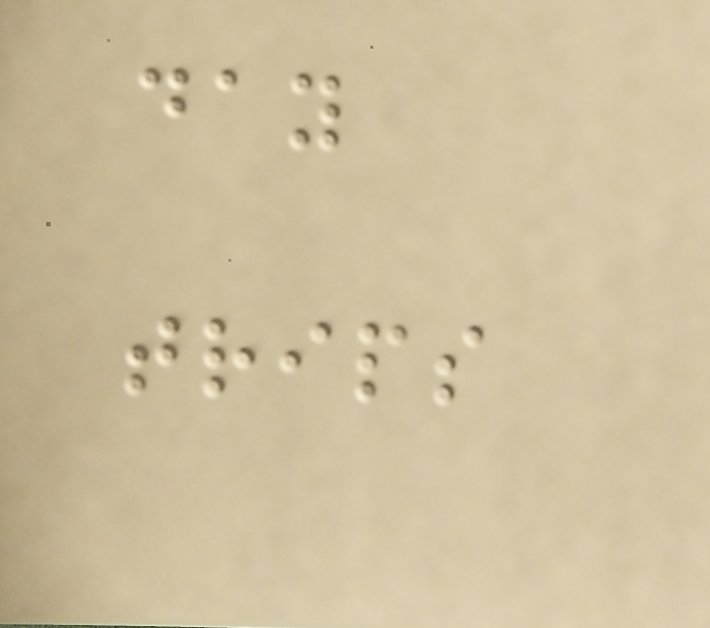day
trips
